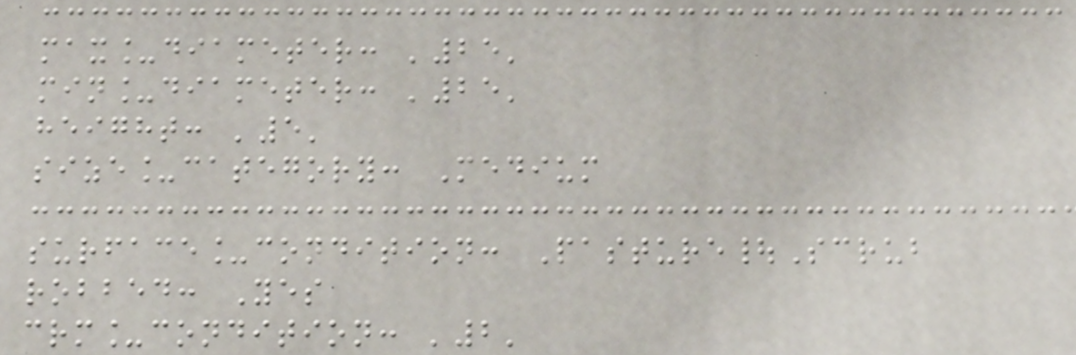max_diameter: '25'
min_diameter: '25'
height: '5'
size_category: Medium
surface_condition: Pasture|Scrub
robbed: Yes
crm_condition: '2'
